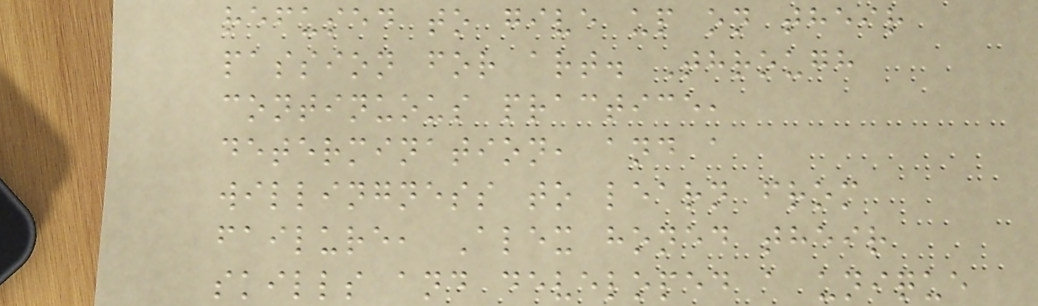refused to give up on their
passion for art. Through
continuous practice,
determination, and a
willingness to learn from
failure, Alex honed their
skills and developed a unique
